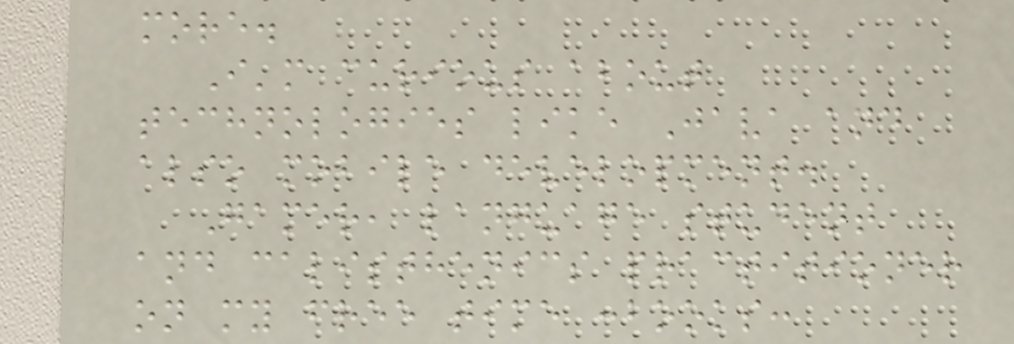more.
I'm curious about
technologies like Java and
also mobile development.
Gamer, language student
and calisthenics practitioner
on my free time :books:
